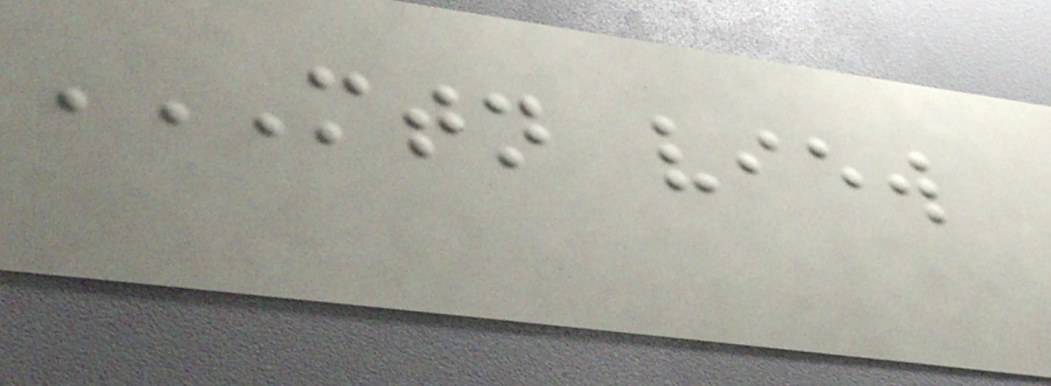MTN VIEW
